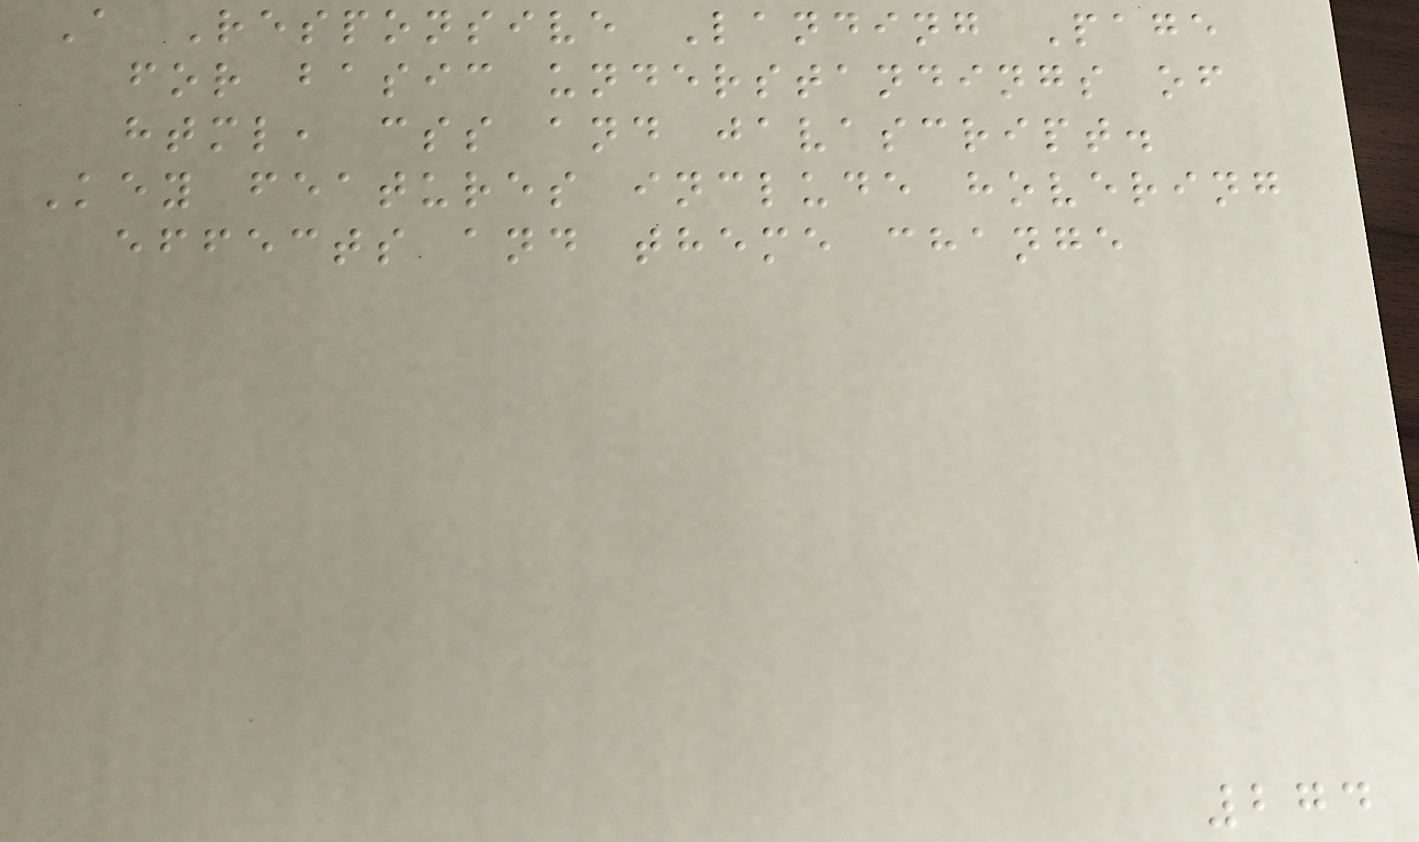A Responsive Landing Page
for basic understandings of
html, css and javascript.
Key features include hovering
effects and theme change
274
